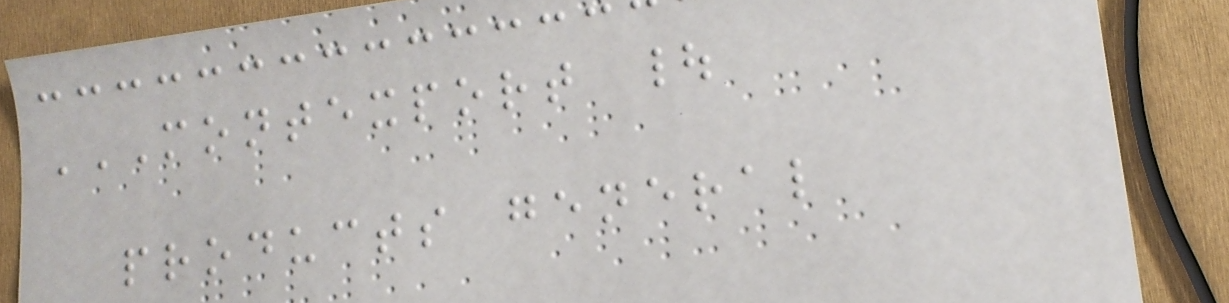MONTEXPORT |
PRODUCTS GENERAL
